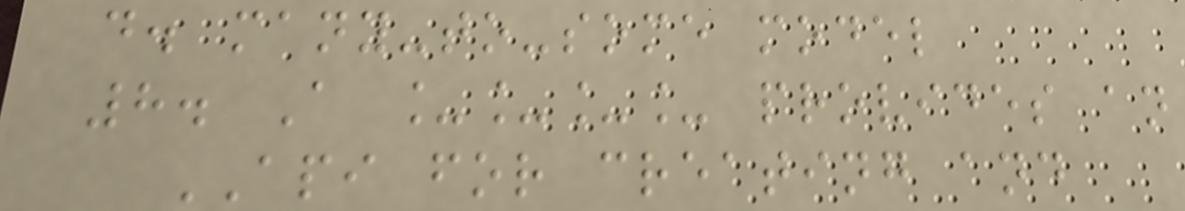d. many-to-some model
8. A ____ provides an
API for creating and
